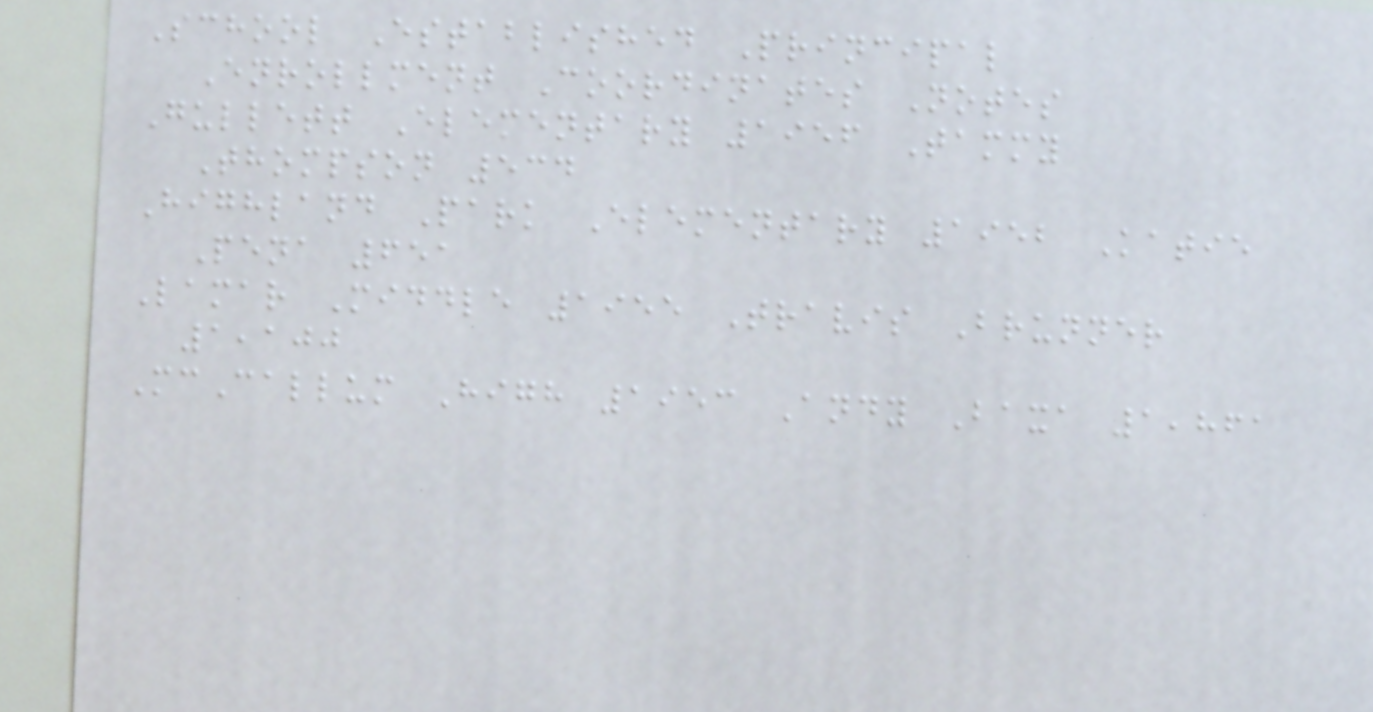School Established Principal
Enrollment Coordinates Notes
Gullett Elementary 1956 Tammy
Thompson 534
Highland Park Elementary 1952 Katie
Pena 651
Lamar Middle 1955 Travis Brunner
1,100
McCallum High 1953 Andy Baxa 1,861
